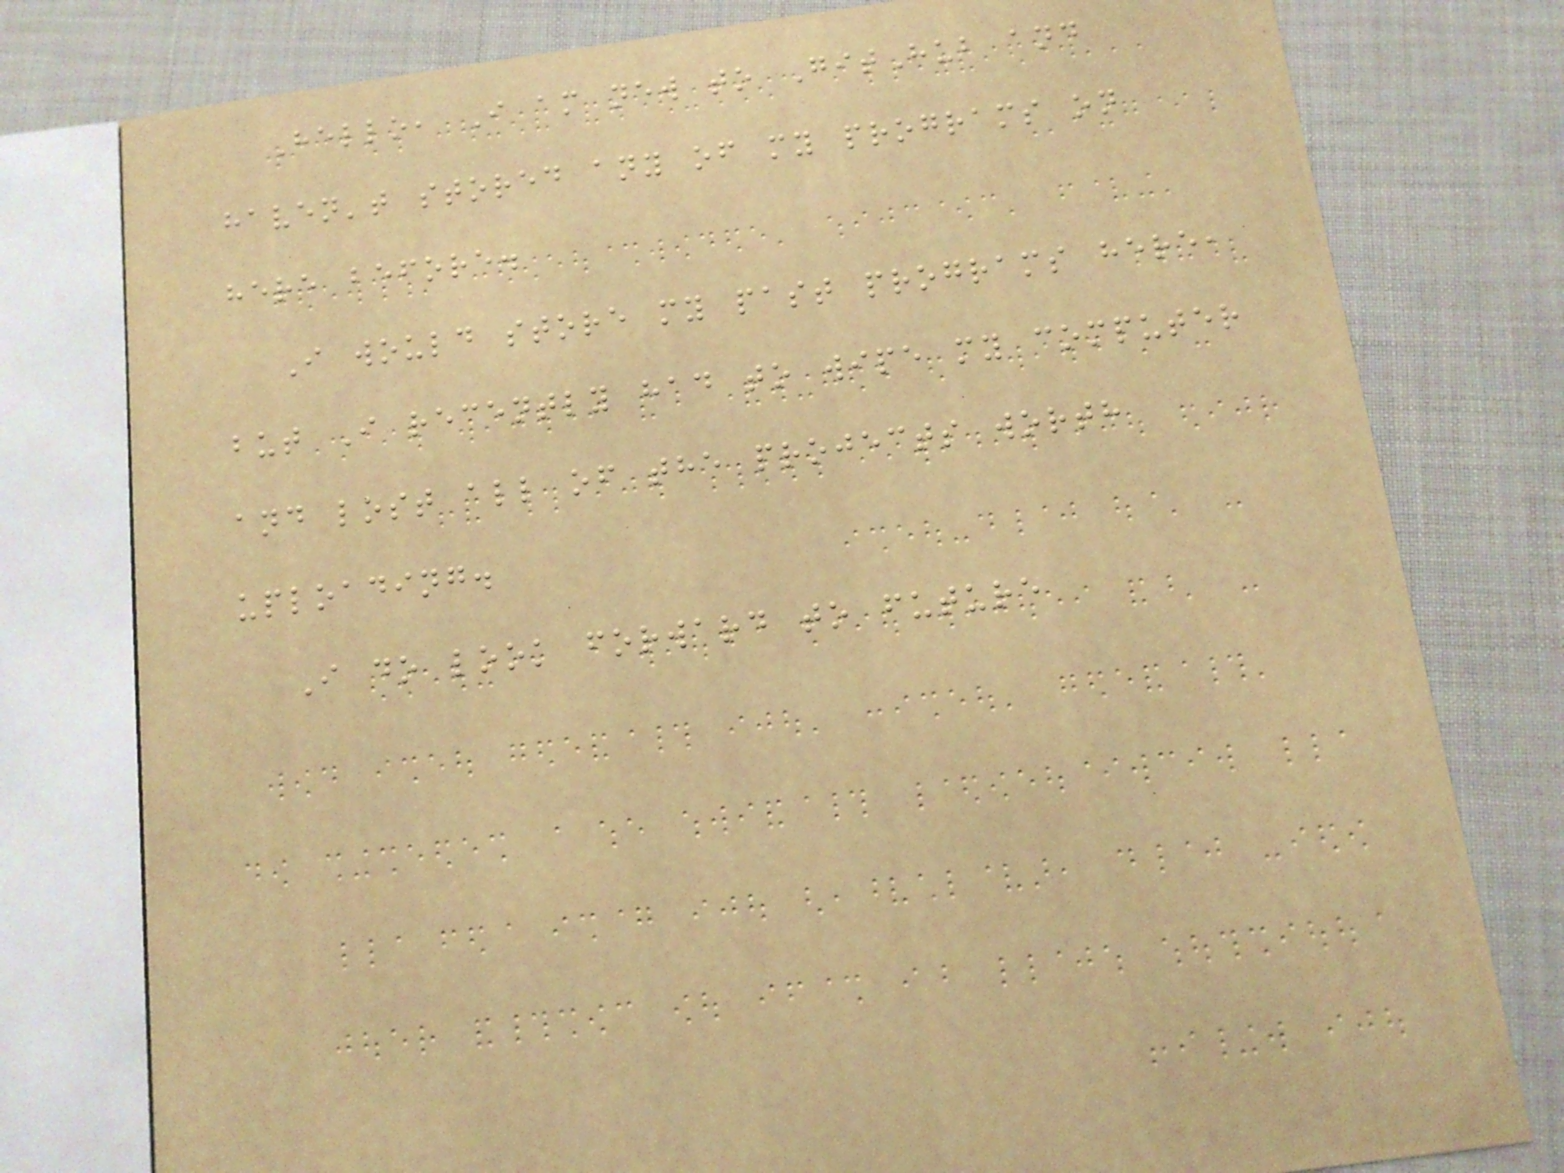Hello, I am new to GitHub and
haven't stored any of my programs on
here before.
I would store my past programs here,
but I recently had to wipe my computer
and lost all of the projects worth
uploading.
I do look forward to future
